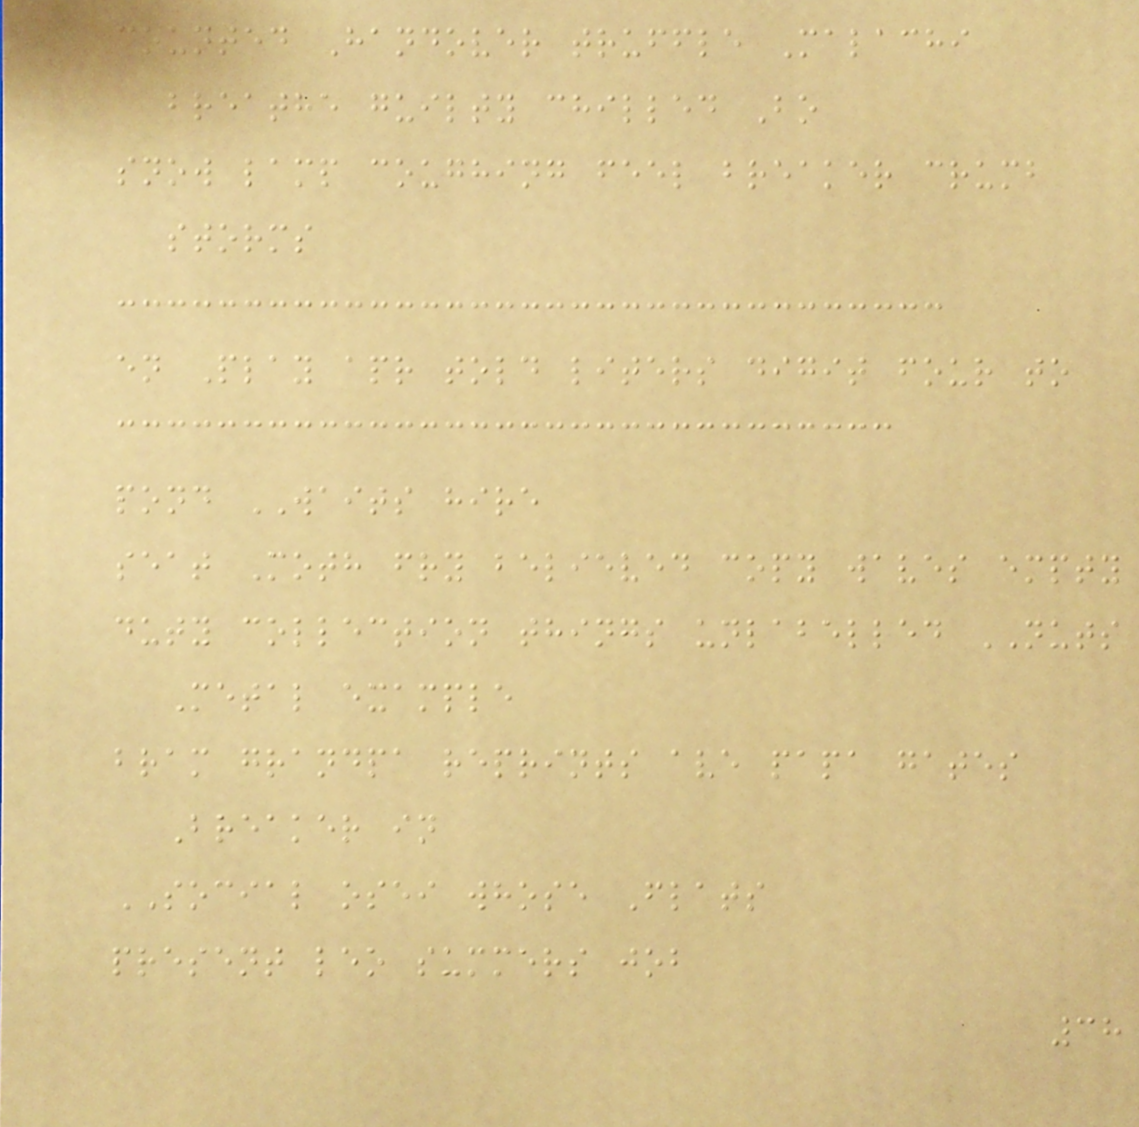counted Handover truffle Malachi
breathe guilty chilled Bo
snow lamp coughing feel breaker crumb
storms
en Play apr told liters digit four to
pond WAITS hire
seat Moth fry believed copy waves empty
duty collection things unlabelled NUTS
Metal example
bram grandpa reprints ave papa gates
Breaker in
SOCIAL osei whose Flats
present leo summers job
38
